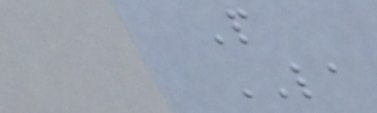P
LA
